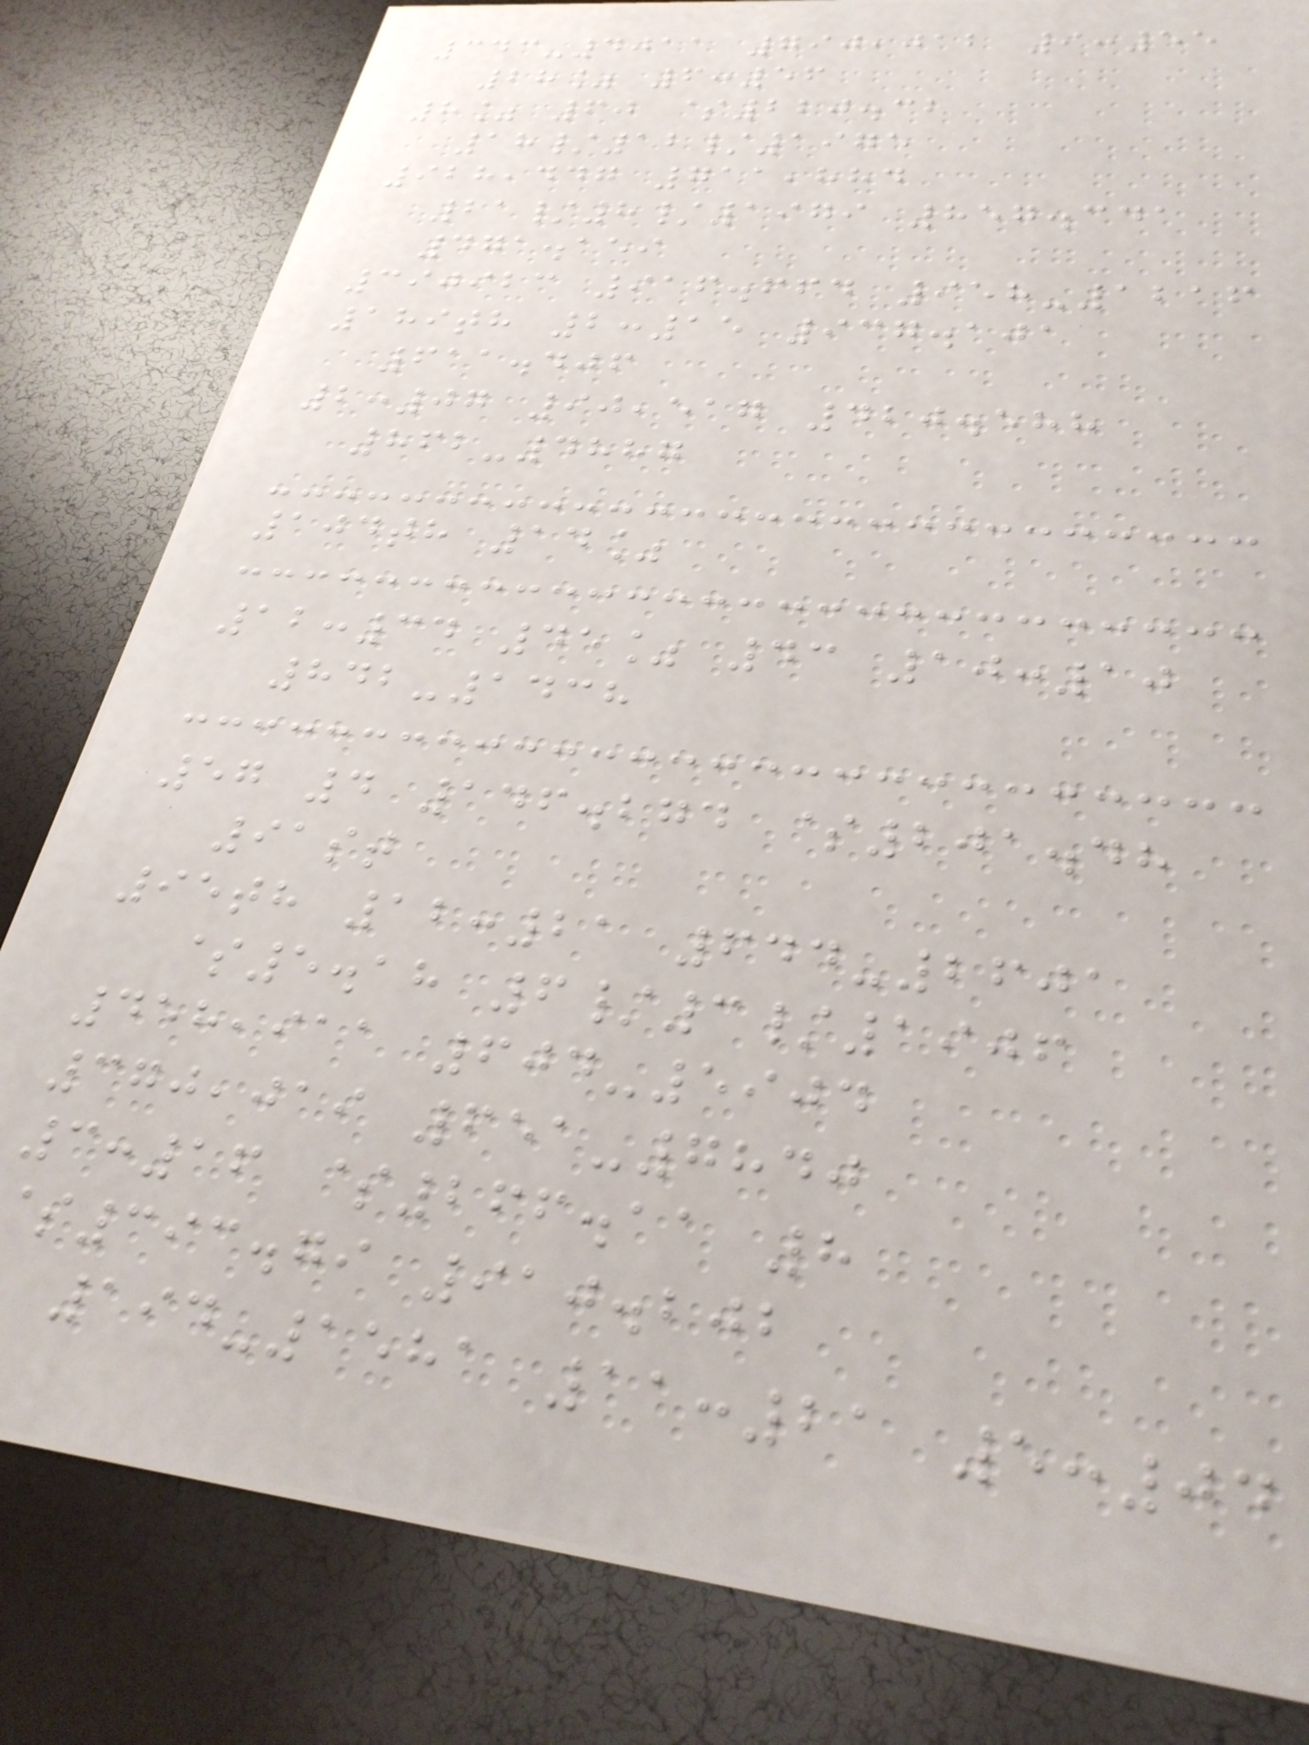343-4011 790,012 9:55
28% 6:56
8% 60 $220.32
18/12/1975
928,447 711,884
21/8/1979 857.341
471.159
390923 916.664 958-1216
189th 2:15 937.101
611.406
2:07 90,517 420.588
862-4887
104th 14%
12:34 45% 43 10:10
842-1438
57 4 146.274 $201.48
91st
95th 12:21 644-2601
$5.18 6/3/1906
458,911 604-5904
370,019 651-7840
3:16 $266.11 8
393.79 910.202
194-1581 11:21 5:04
